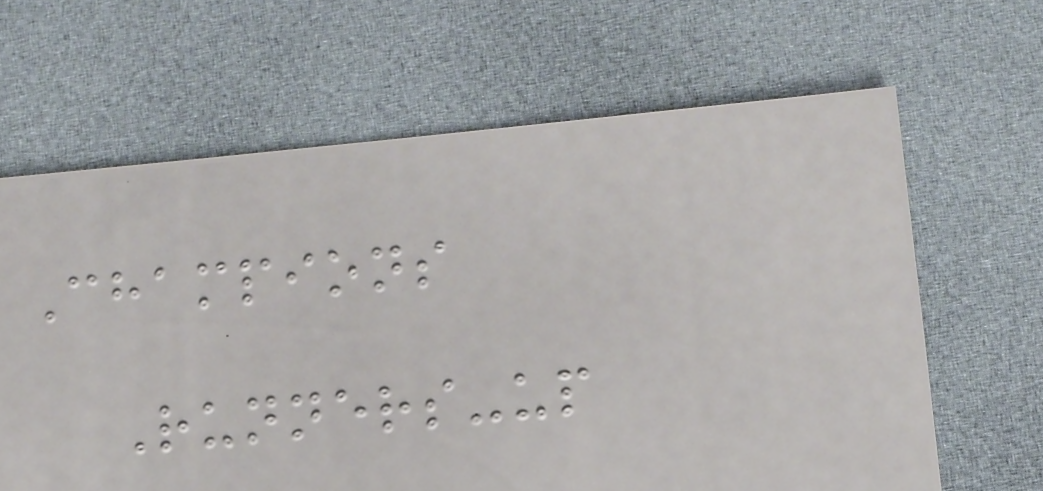Champions
Runners-up
